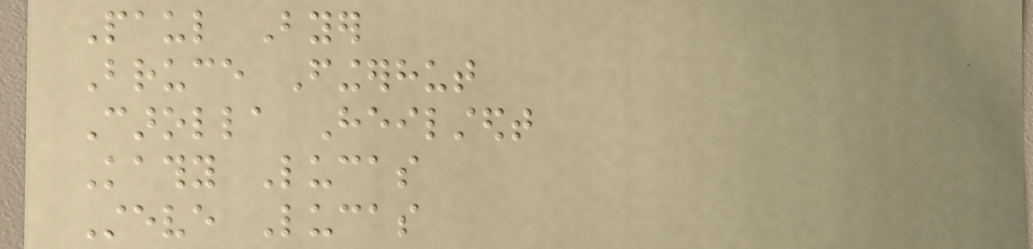Paul Byer
Bruce Fingerhut
Carolla Heilstedt
Kathy Lucas
Steve Lucas
